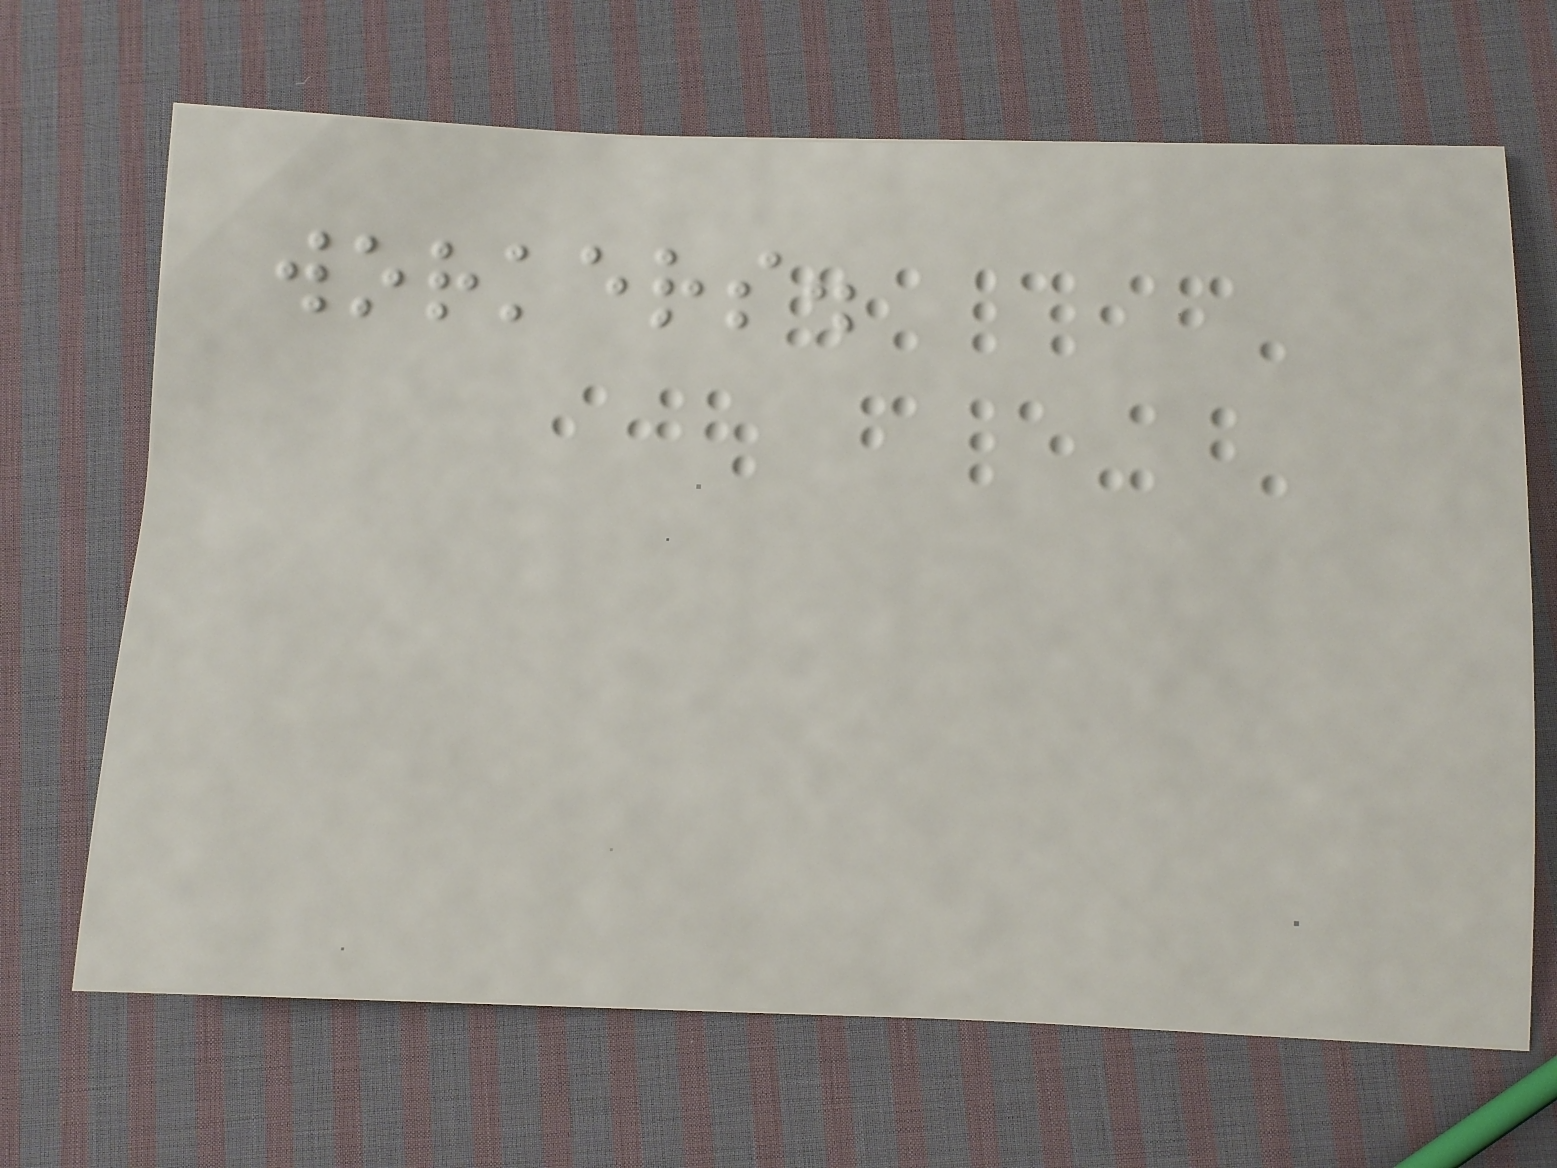workers.
